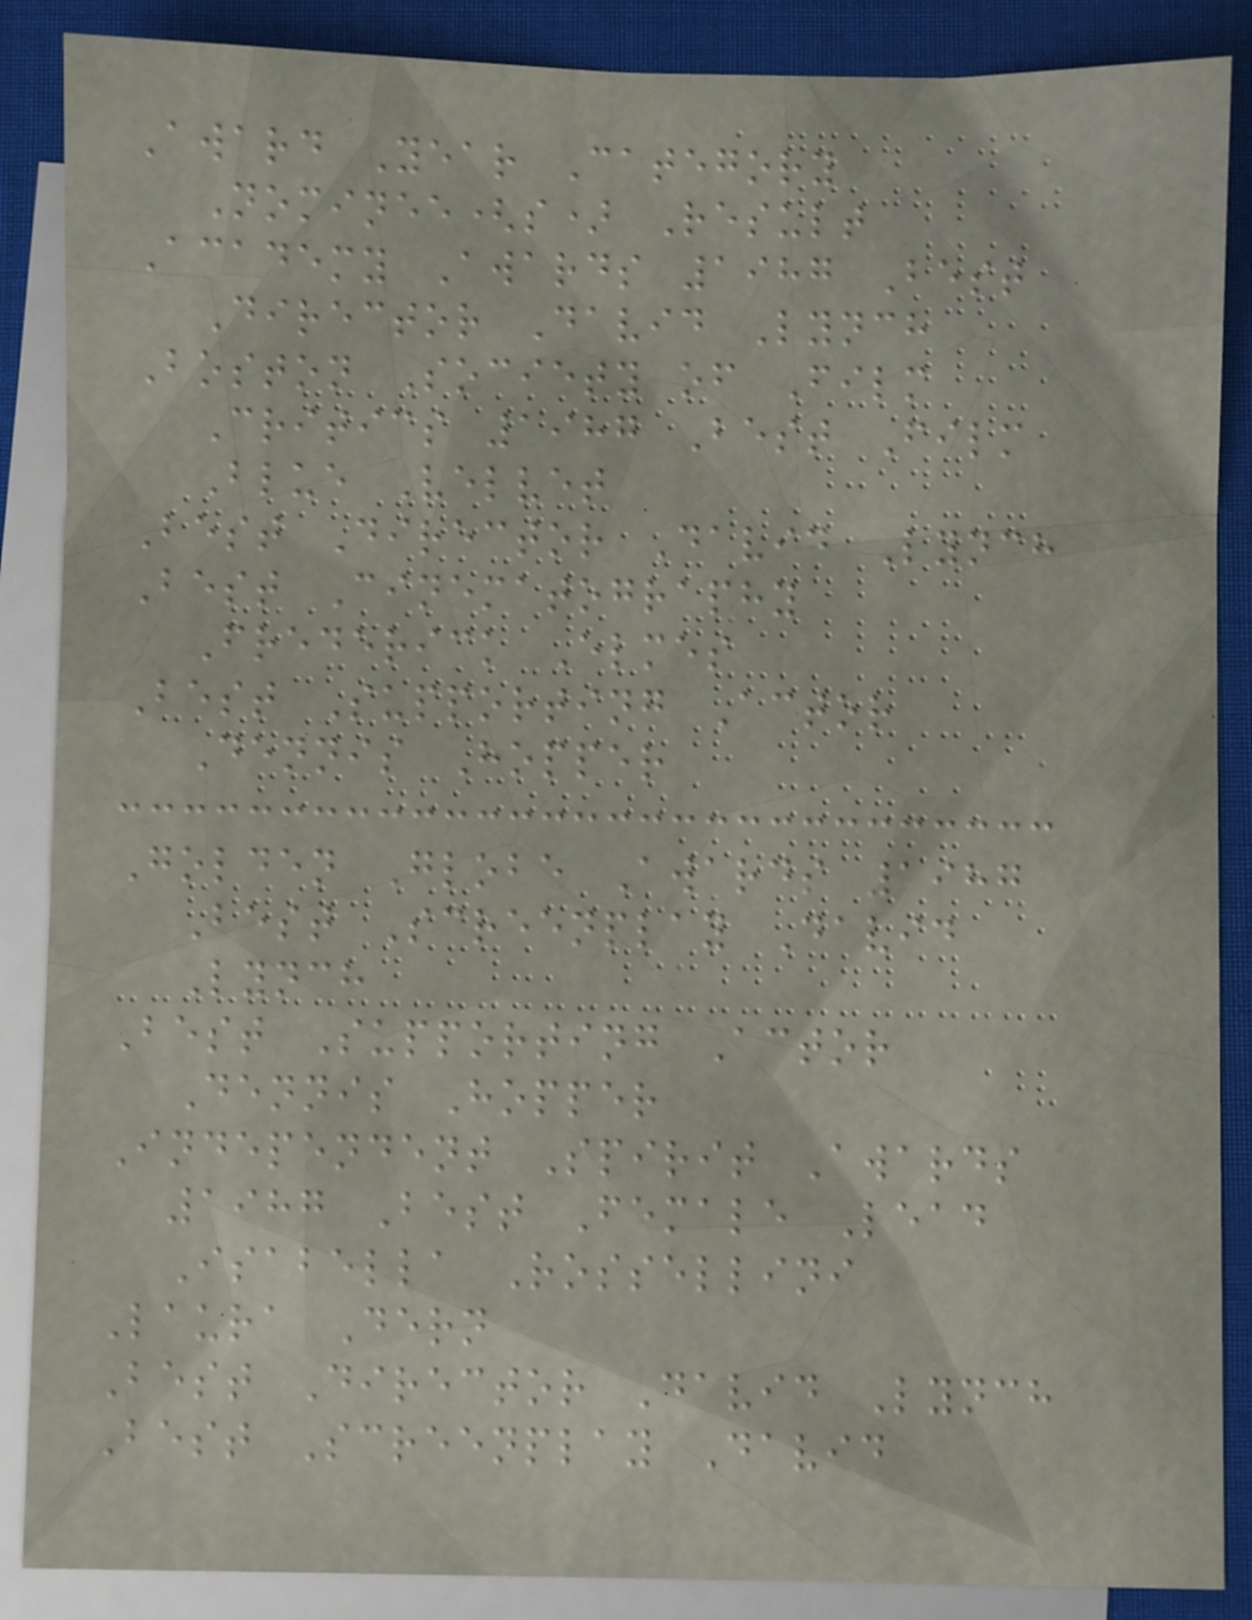Award Year Category
Nominee(s) Result
Academy Awards 1987 Best
Director David Lynch
Boston Society of Film
Critics 1987 Best Film
Blue Velvet
Best Director David Lynch
Best Cinematography
Frederick Elmes
Best Supporting Actor
Dennis Hopper
Golden Globe Awards 1987
Best Screenplay David
Lynch
Best Supporting Actor
Dennis Hopper
Independent Spirit Awards
1987 Best Female Lead
Isabella Rossellini
Laura Dern
Best Director David Lynch
Best Screenplay David
